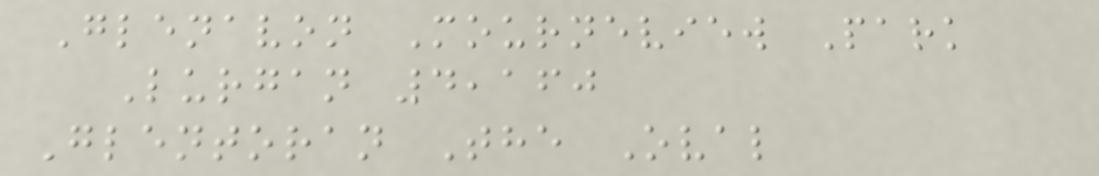Glenavon Mourneview Park
Lurgan 4,160
Glentoran The Oval
